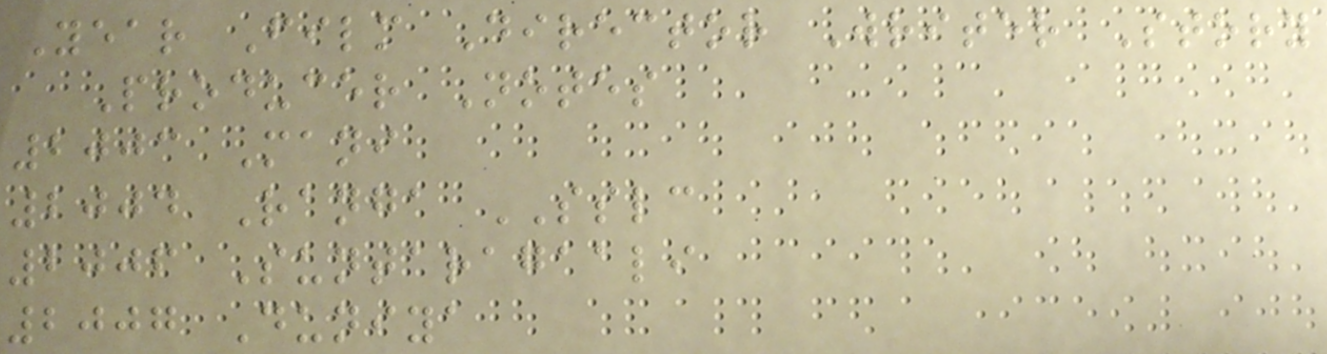Year Film Director Writer Story
Producer Notes
2003 Mani
2004 Ranga SSLC
2006 Suntaragaali
2007 Duniya
